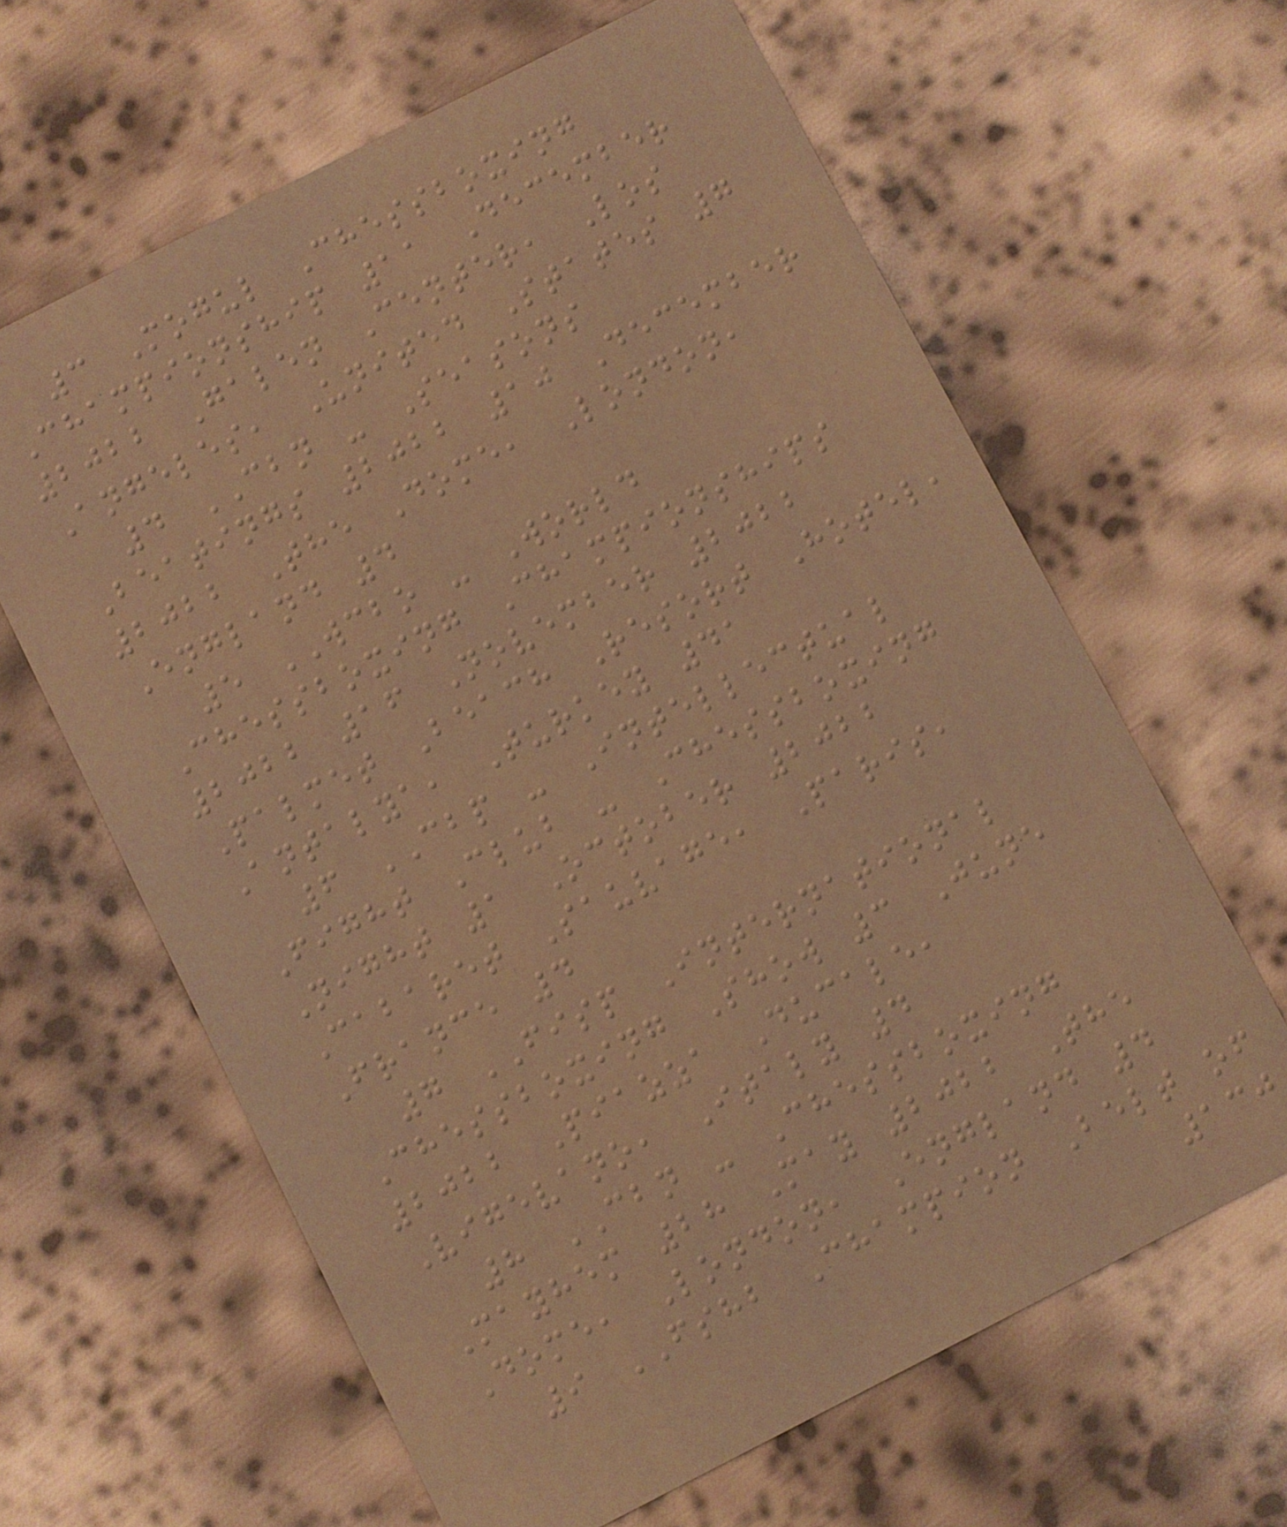3 Mogul Chessboxing
Championship 11 December
2022 Galen Center, Los
Angeles, United States 7
4 CBN - Seasons
Beatings 2022 10 December
2022 The Dome, London,
England 4
5 WCBO - World
Chessboxing Championships
2022 16 November 2022
Palmet Beach Resort Hotel,
Antalya, Turkey 41
6 CBP - Intellectual
Fight Club - Chessboxing
Night 1 October 2022
Cabaret Sauvage, Paris,
France 4
7 FISP International
Chessboxing Show 3 June
2022 Piazza Ducale,
Vigevano, Italy 4
8 CBN - Chessboxing
Mayhem 28 May 2022 The
Dome, London, England 4
9 FSHB Champion Belt of
130
